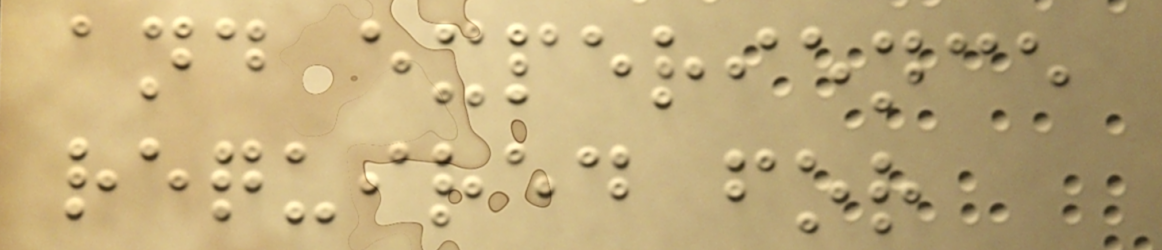and experience
required for
